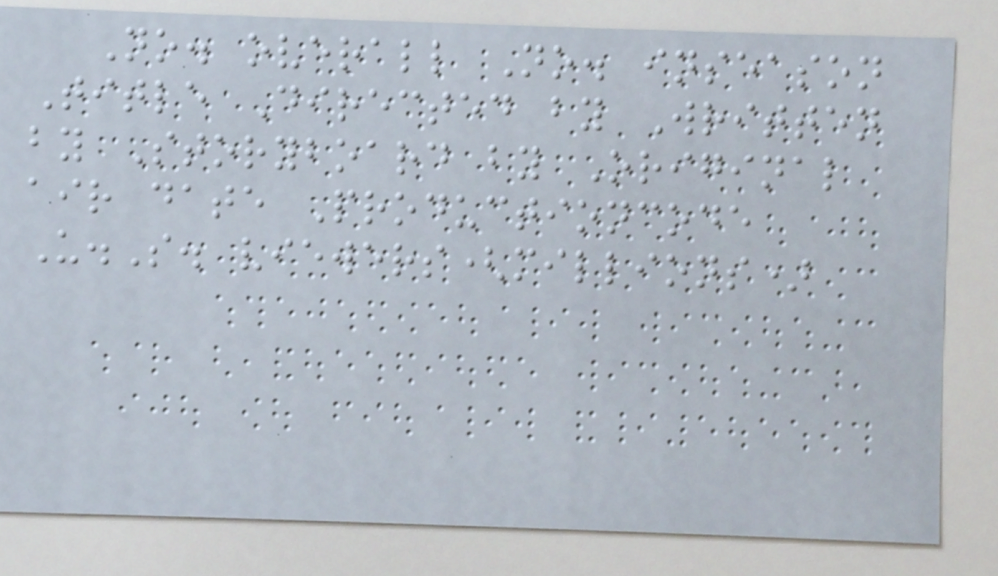No. overall No. inseason
Title Directed by Written
by Storyboard by Original
air date Productioncode
U.S. viewers(millions)
